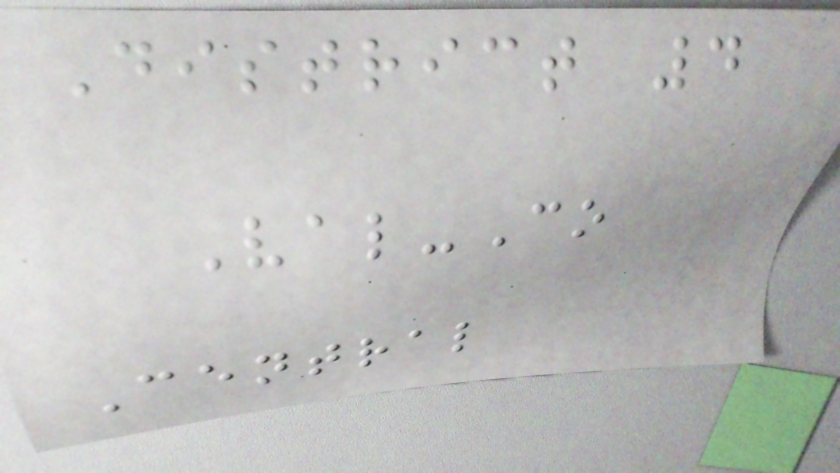District 4
Val-Co
Central
